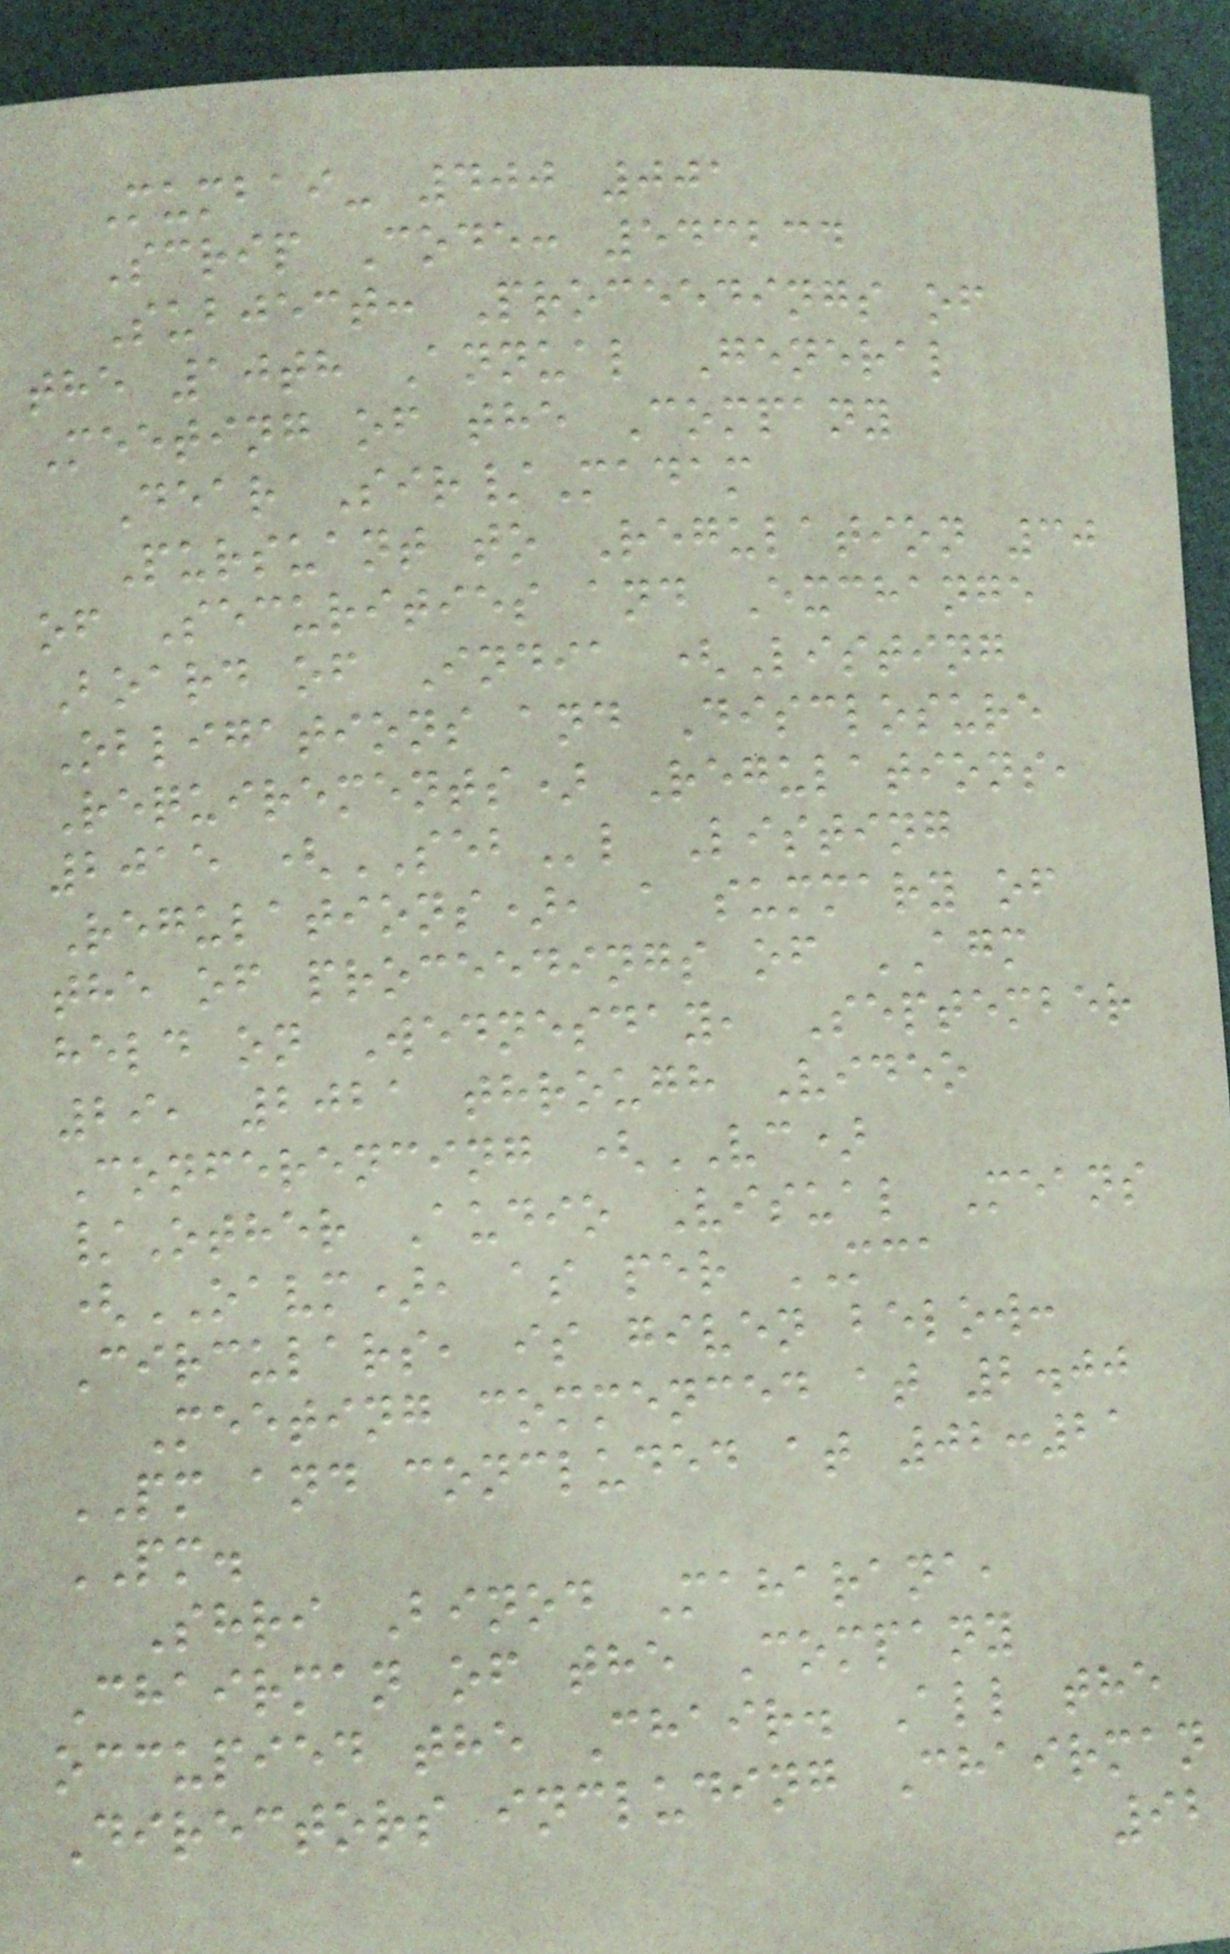Mumbai- 400 001
Scrip Code: 543234
Subject: Proceedings of
the 10th Annual General
Meeting of the Company
Dear Sir/Madam
Pursuant to Regulation 30
of Securities and Exchange
Board of India (Listing
Obligations and Disclosure
Requirements) Regulations,
2015 (SEBl Listing
Regulations), a summary of
the of proceedings of AGM
held on Wednesday, September
29, 2021 through Video
Conferencing (VC)
/Other Audio Visual Means
(OAVM), as per MCA
Circulars, is given below:
Meeting commenced at 2.00
PM and concluded at 02:21
PM.
Shri Binod Maharana,
Chairman of the Company
occupied the Chair. All the
Directors including Chairman
92
